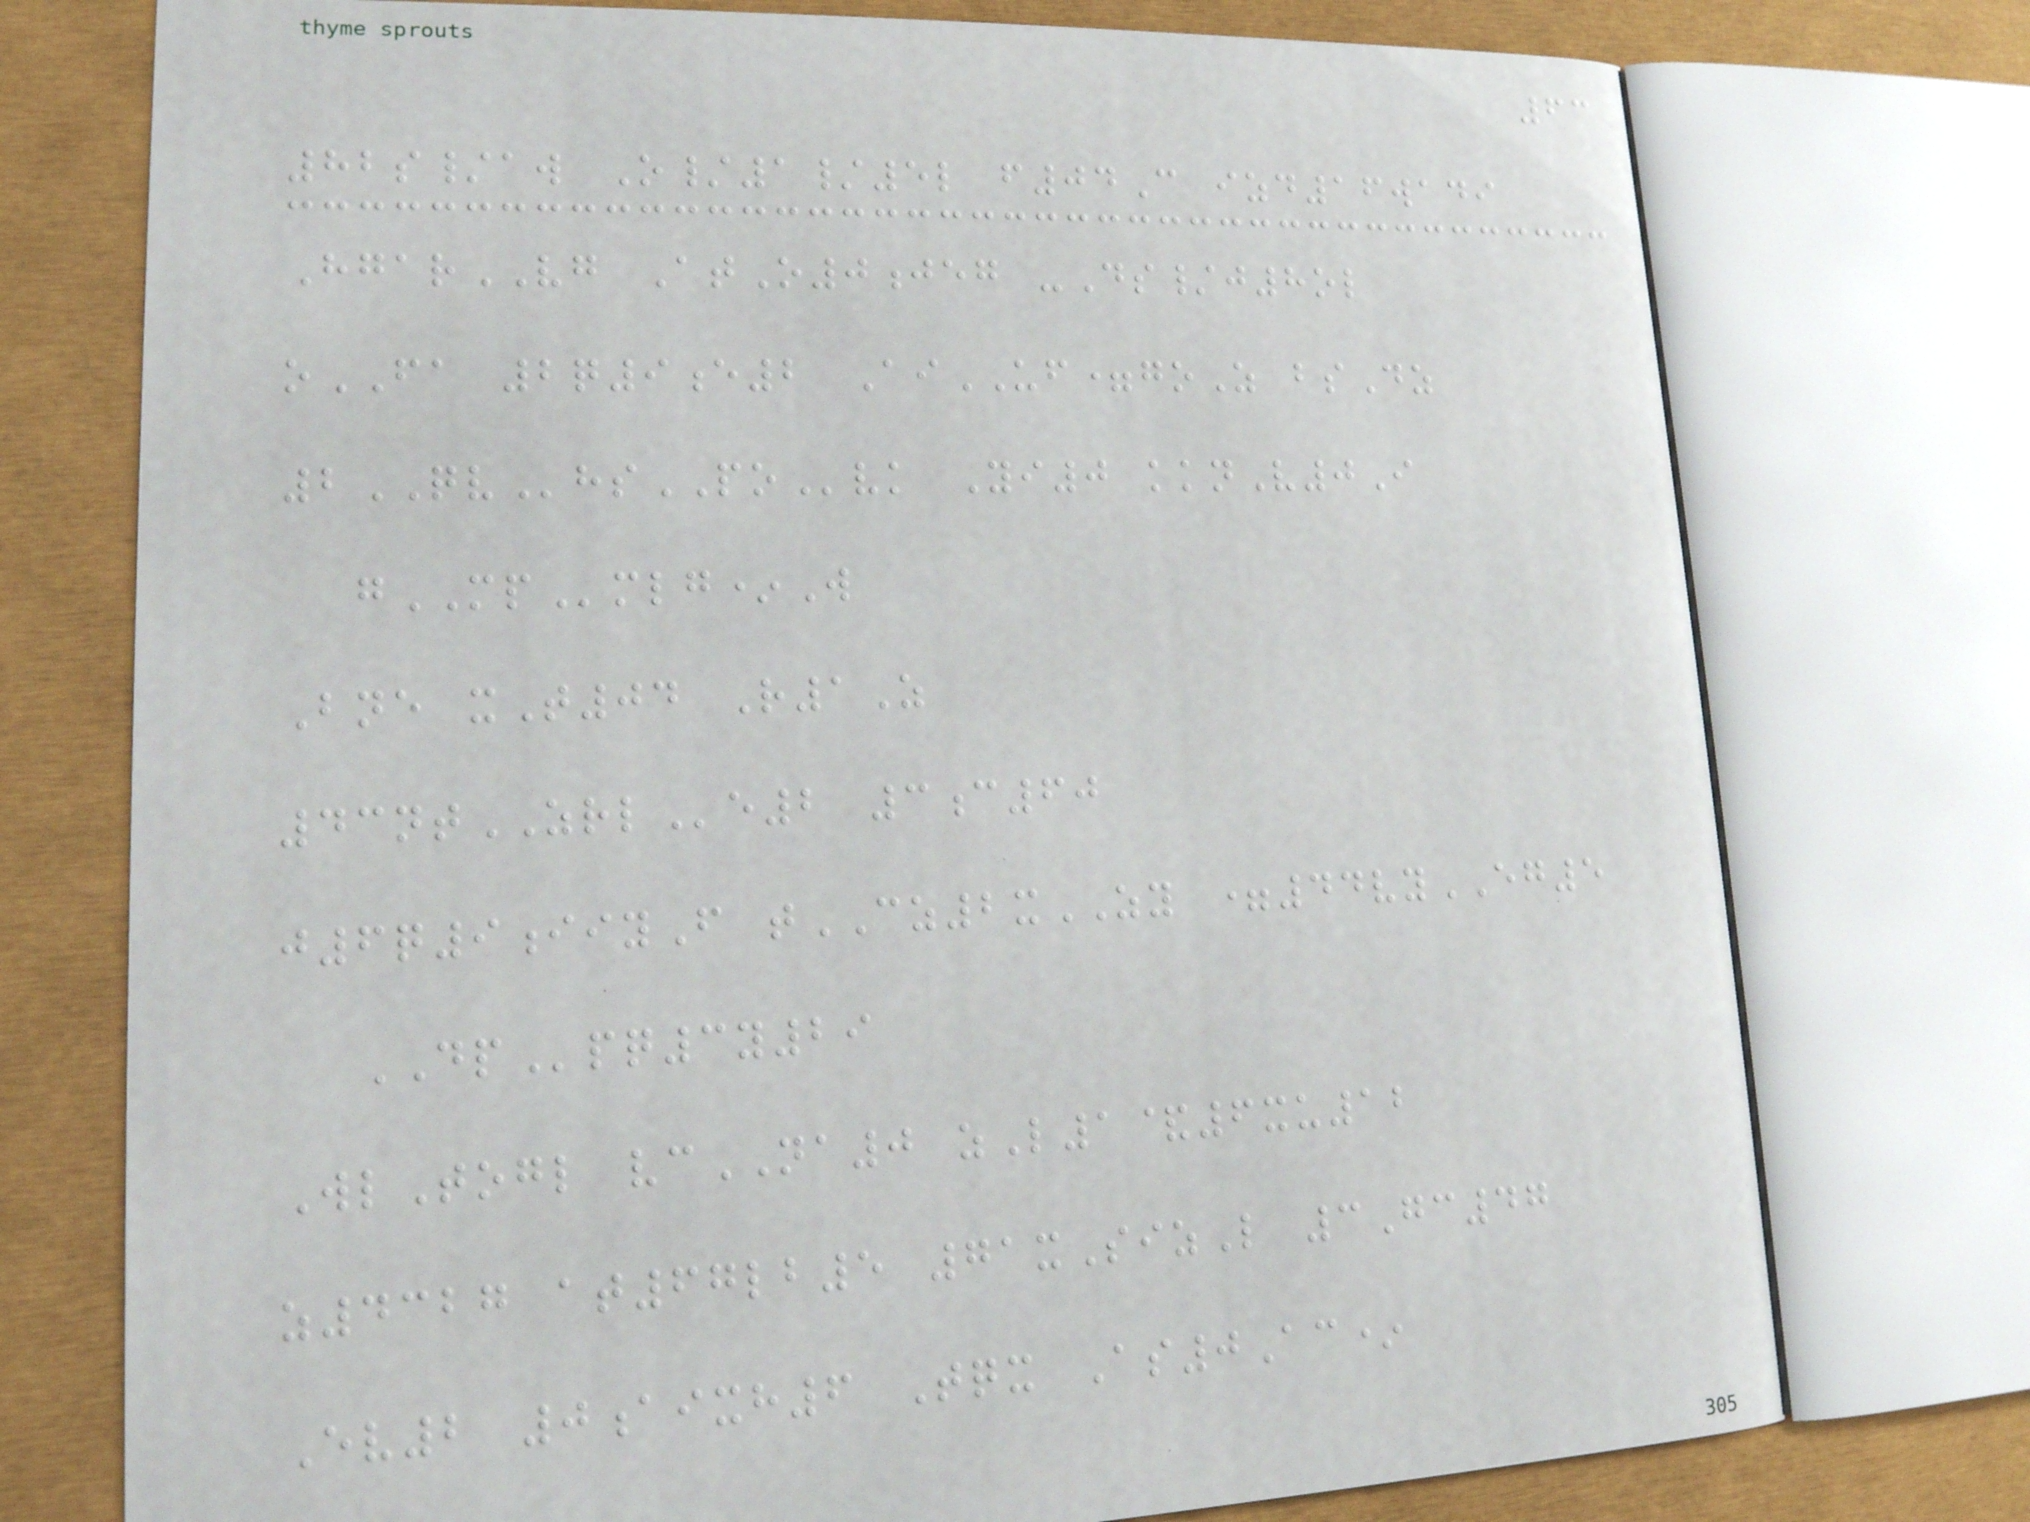63
82s/aw O/1/5l f04C izd16wadi
HgarVG AtO0jeg -Ds/j8ol
oFA 2q9e2 AiUF=goZ bsDz
2QVhsPOvk Yi0 kknV0I
gMPmlg*W
Bne xT04 R1Z
43ntZRLe2 3c60
j6q9iiyF tCZ2xZY =44vyEG5
DPpq3y29
WlTogl vcNA0 zL1&6xu12
z4327 at67lb5 71xSizL 3Gc47
Ev2 0aixh6 Tqx As0Ac*
